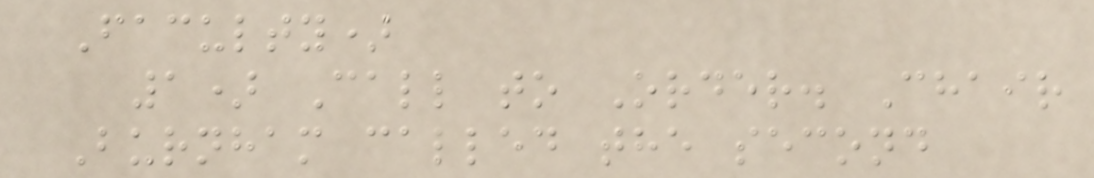Faculty)
1) Call to Order. Chair
Burnham called the second
